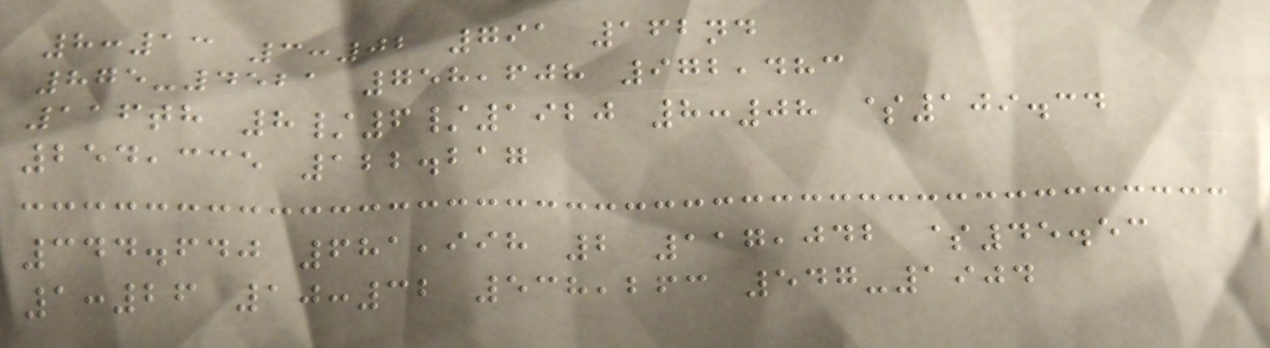8:13 3:02 791 162nd
875-4521 758,608 972,483
116th 8/6/1920 8:08 $109.34
254,335 122.217
344.640 681,998 2 117,042 $45.53
1:26 10:32 538,263 547-1904
